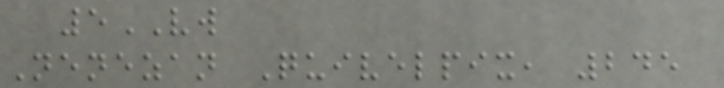5VW
Nenezan Quivelpix, 245
